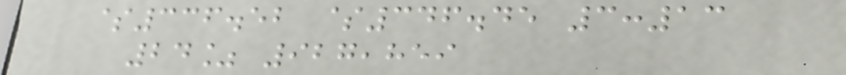$336.52 $346.45 3:13
24% 927,859
